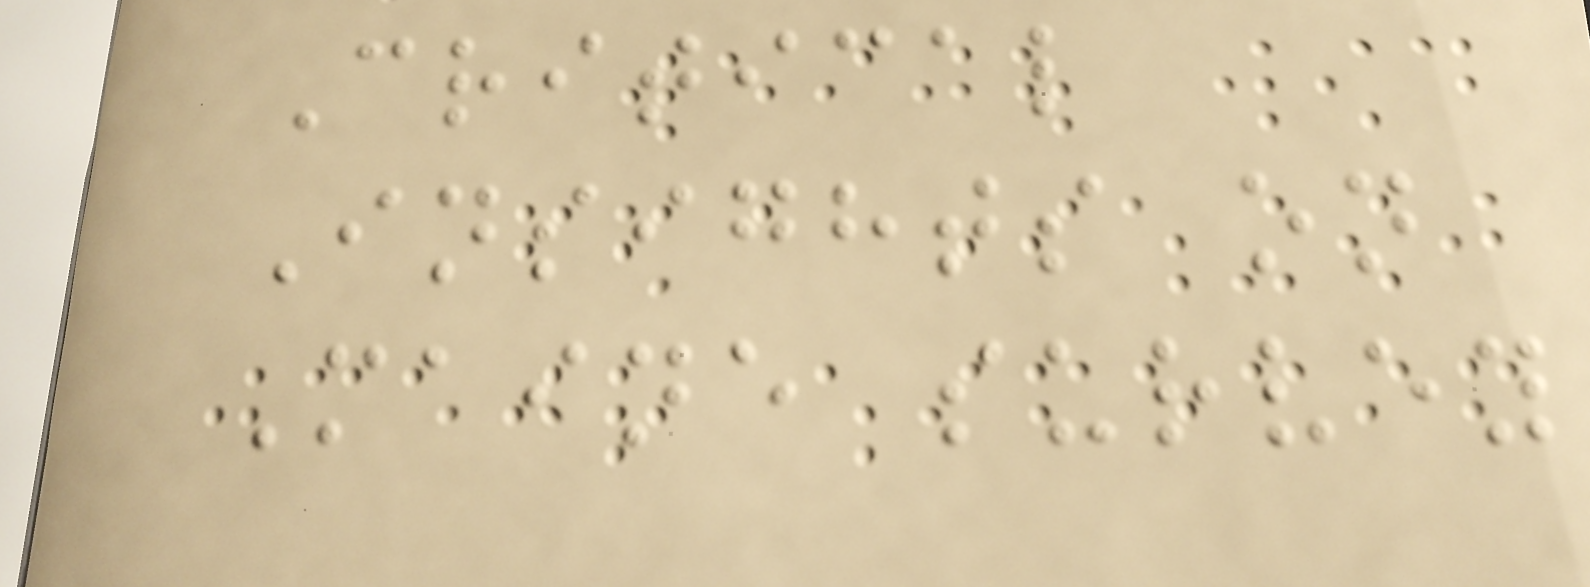Critical
Insights on
Maine survey
